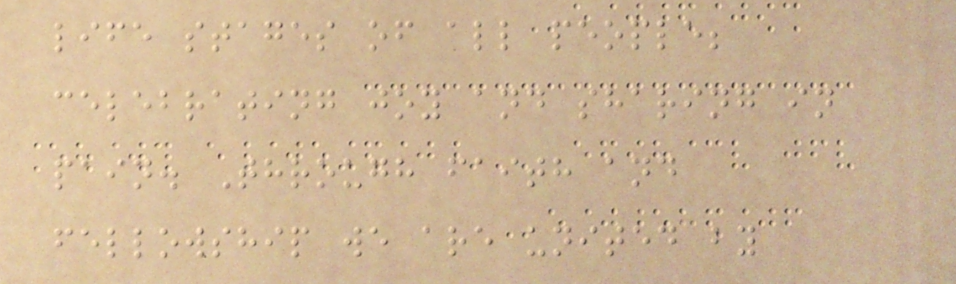life stages of all people;
celebrating joy and sharing in
pain. Through faith and
fellowship we are united by
